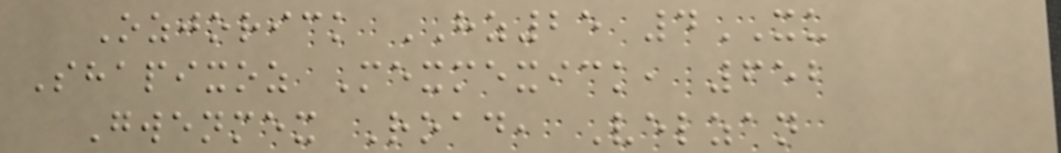Ozjorick HZ25 4XU
Shapixoz Mexmexick, 652
Gwenmex Road, Velzan
